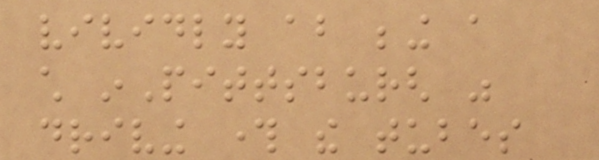vividly about being a
child inPittsburgh was
driving through the tubes
